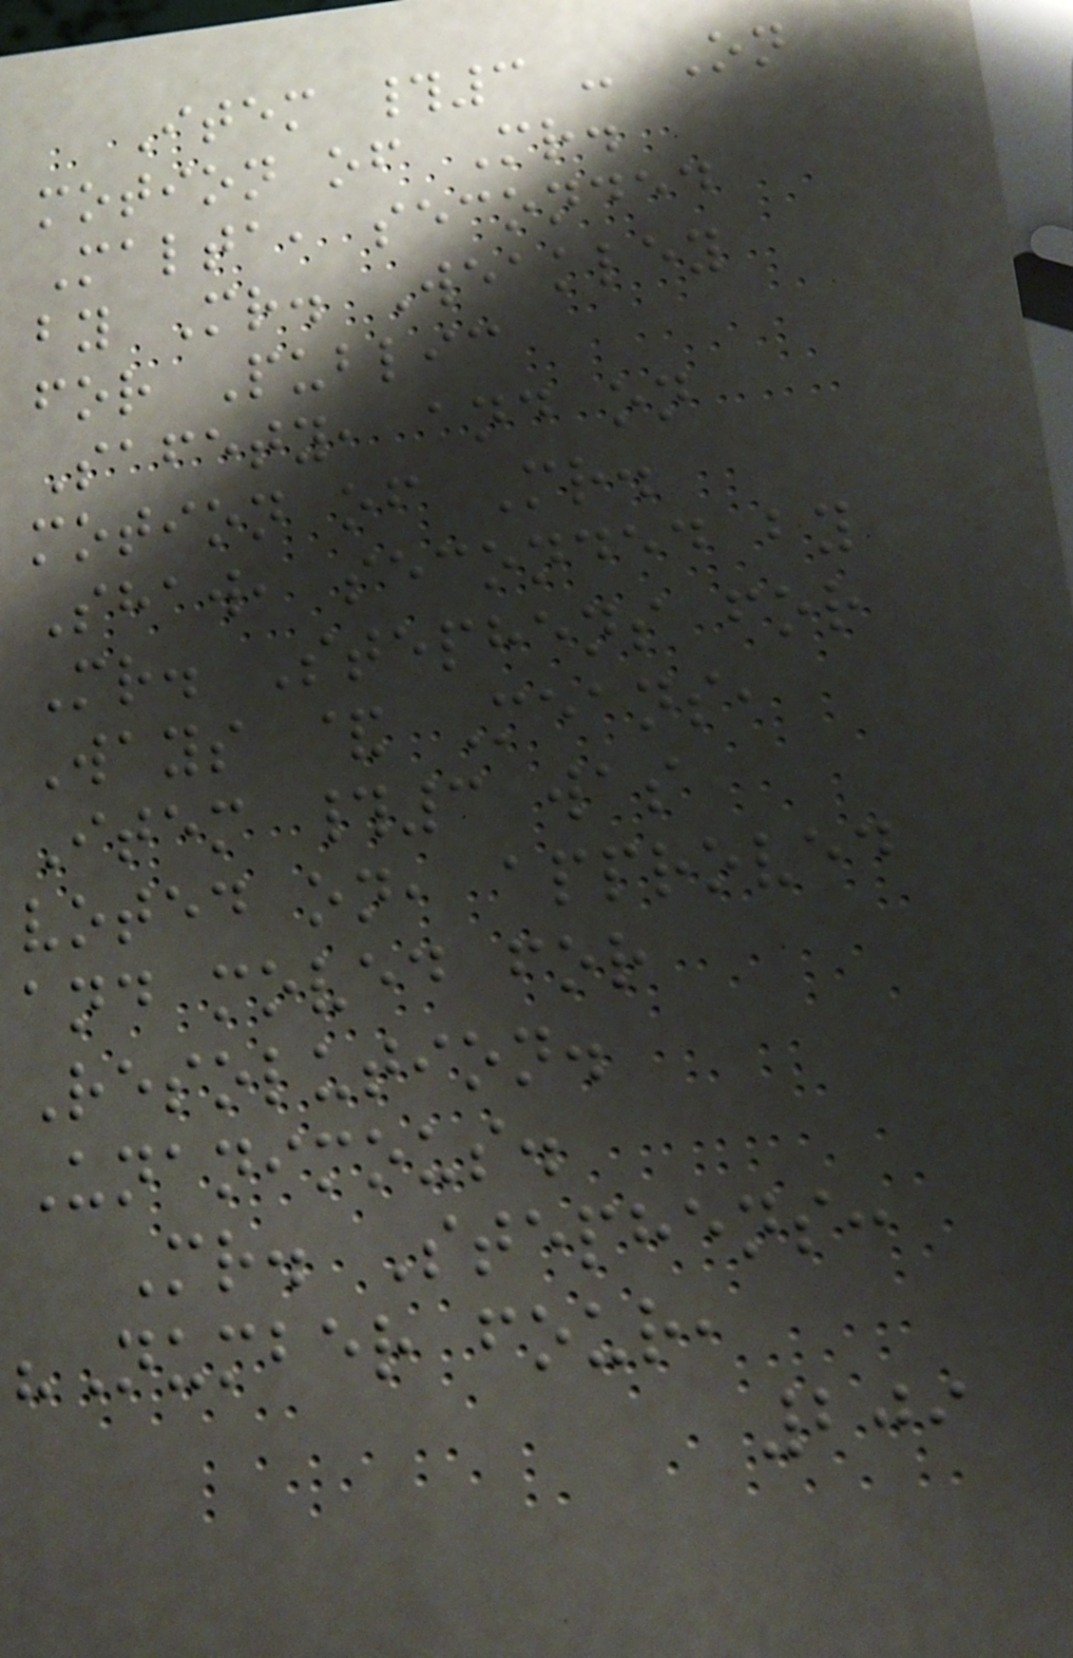Item #3 - On
motion of Mr.
Malta, seconded
by Mr. Weakley
for Public
Safety, and on
motion of Mr.
Shaw, seconded by
Mr. Stephens for
Ways & Means,
Item #3 was
voted on, approved
and moved for
Resolution.
Unanimous.
Mr. Stephens:
"Number four,
209
